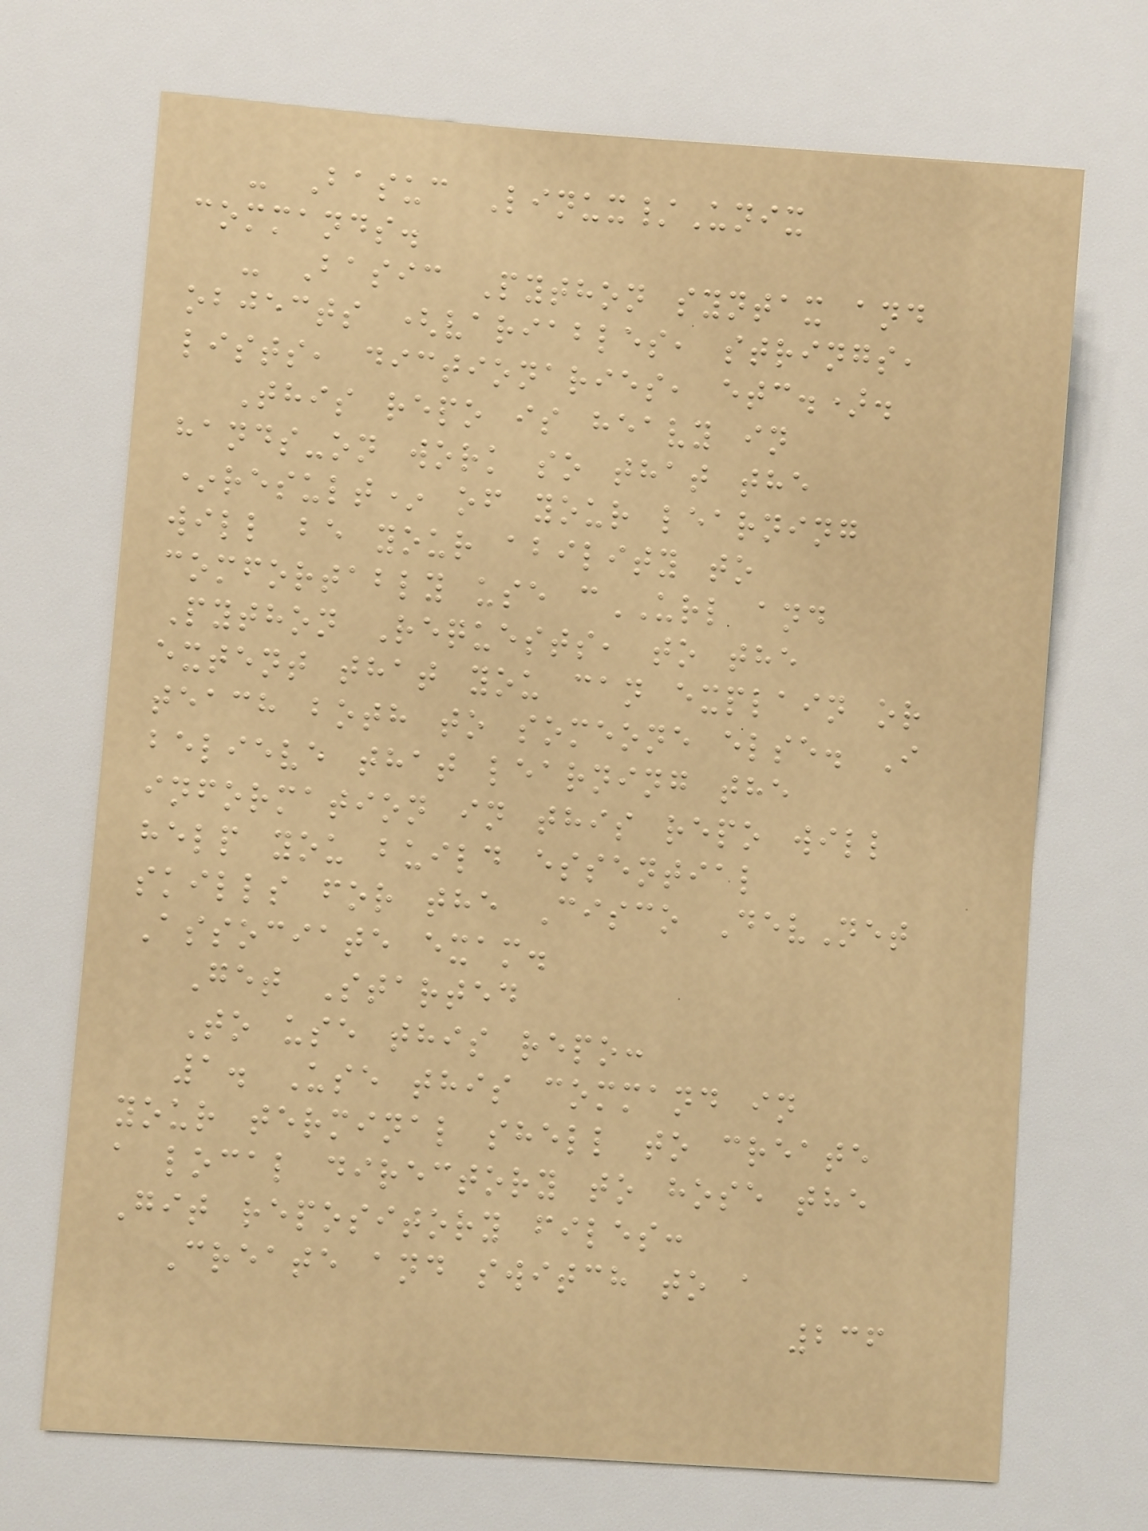- Basuc Linux/Unix
commands.
- Basic Python syntax and
objects (variables, strings,
lists, dictionaries, etc.).
This repo is heavy in
hands-on work so that the
*result* of your learning
will be your ability to
comfortably use cURL and
Python Requests, to the
extent that you can explain or
teach both to someone else. I
believe that learning the
information in this repo will
help you build essential
skills for the Cisco DevNet
Associate exam.
Get Started
To use this repo:
1. Use this command in
your terminal shell to create
a local directory to hose the
Git repository files:
Create and switch to a
236
